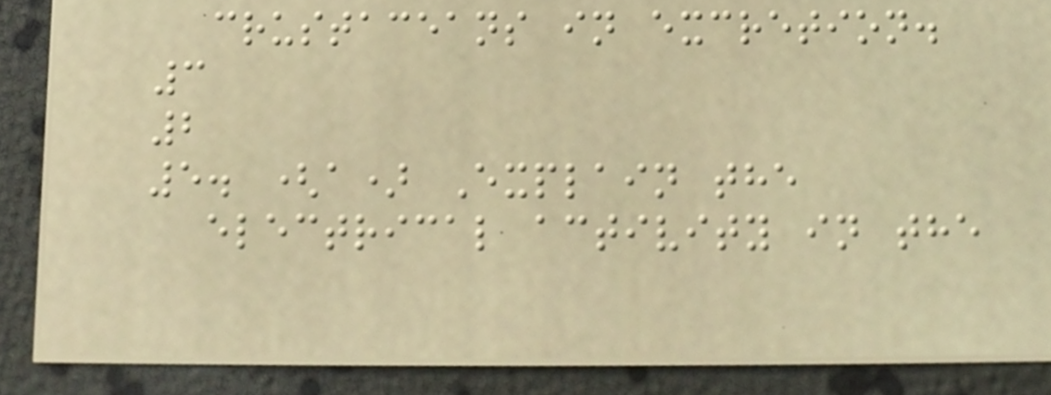crustaceans in excretion.
3
2
5. (a) Explain the
electrical activity in the
